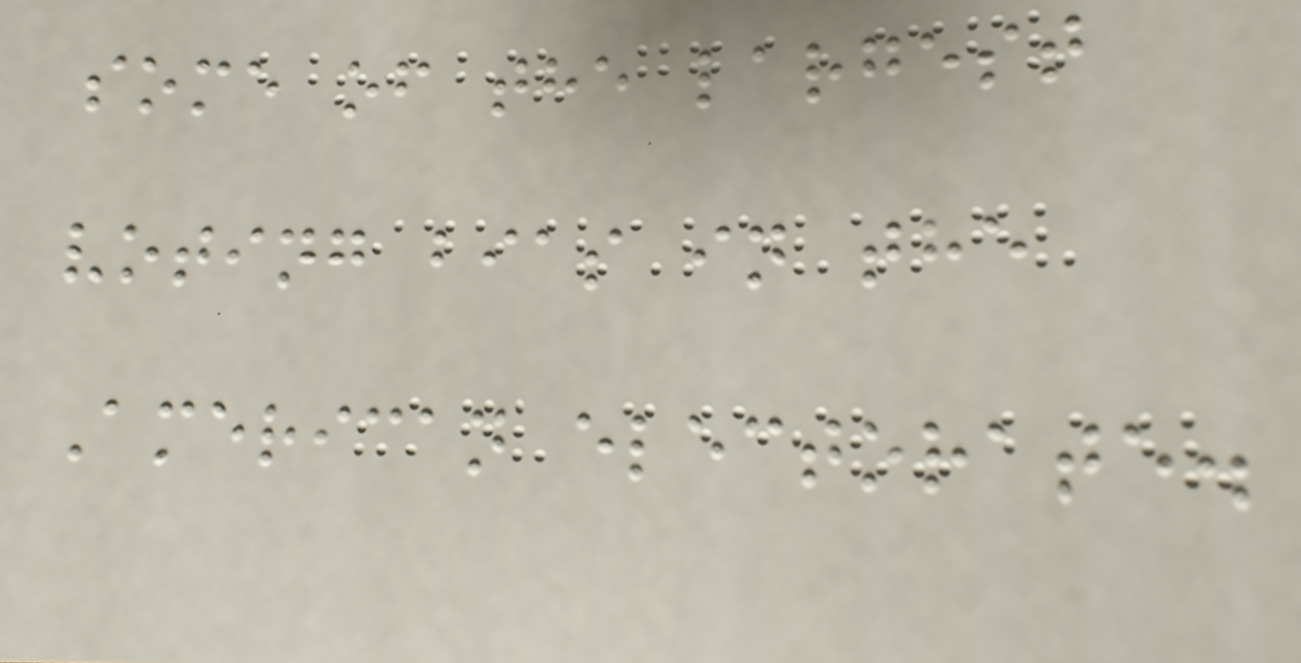some of the largest
voting bias in the
American electorate.
